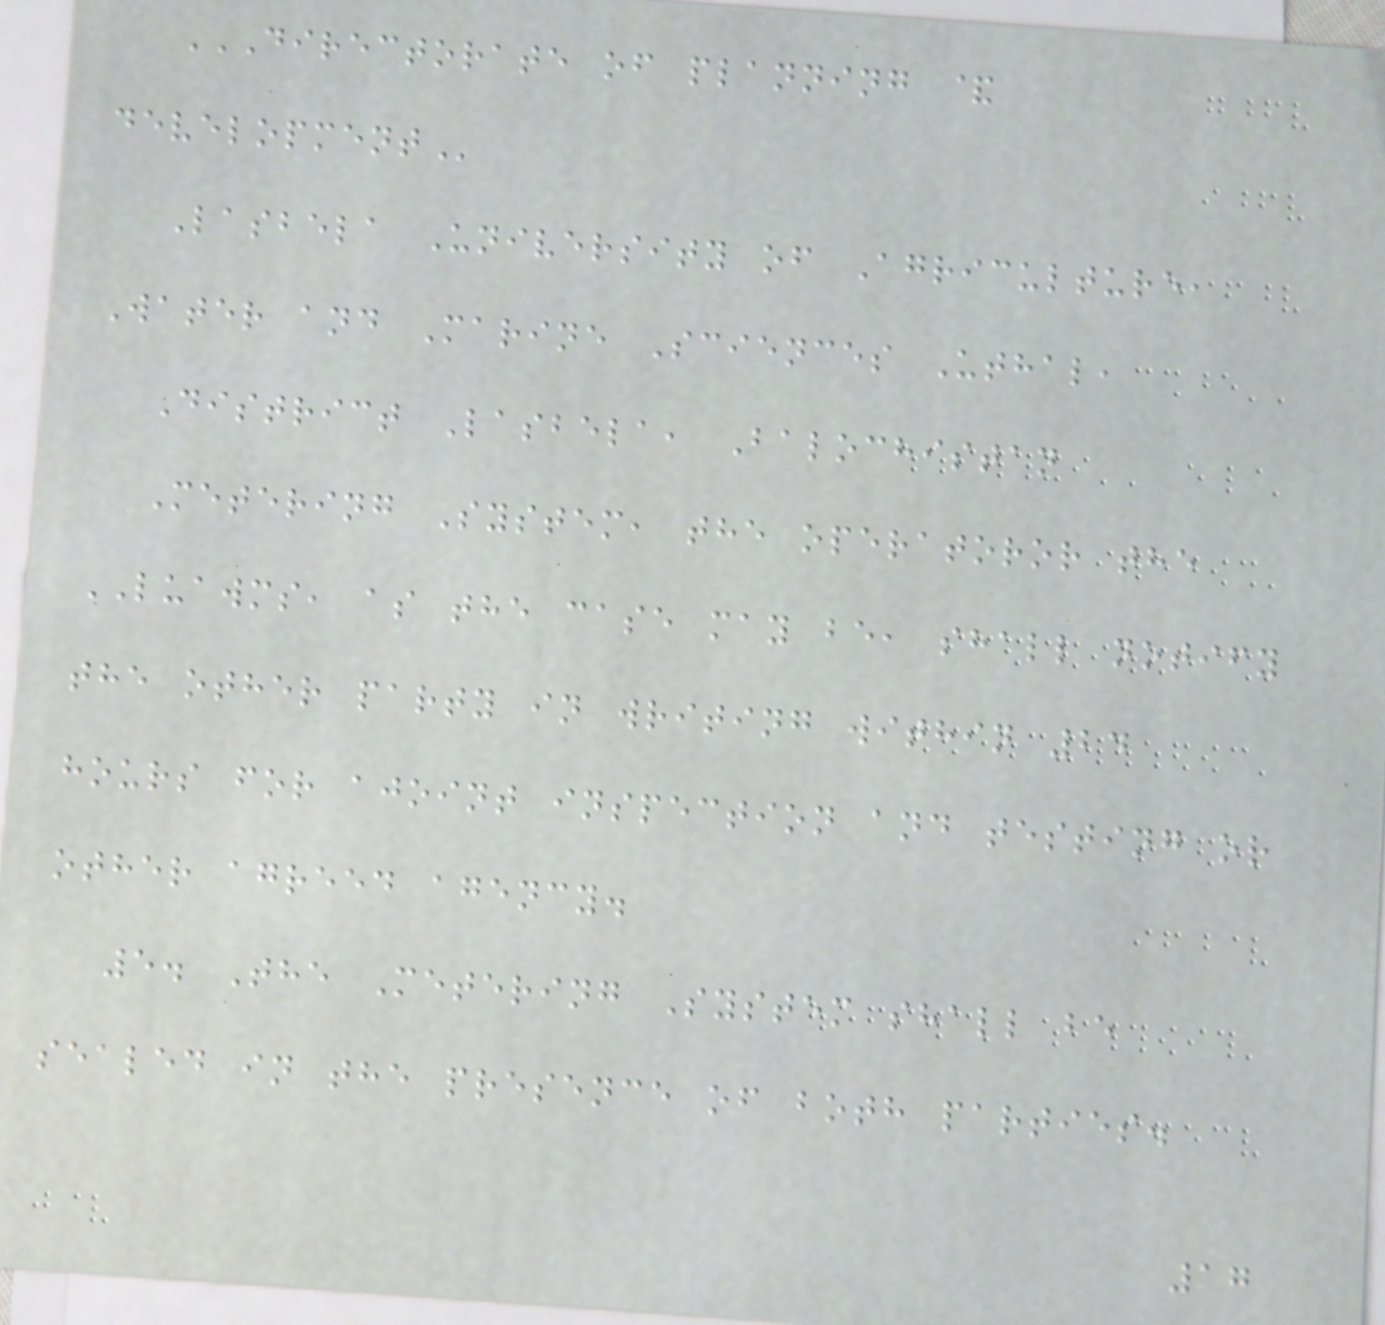DIRECTORATE OF PLANNING &
DEVELOPMENT
Lasbela University of Agriculture,
Water and Marine Sciences Uthal,
District Lasbela, Balochistan
Metering System, the operatoror the
LUAWMS, as the case may be, shall notify
the other party in writing within 24
hours for ajoint inspection and testing or
other agreed agency.
5. The Metering System shall be
sealed in the presence of both parties.
17
